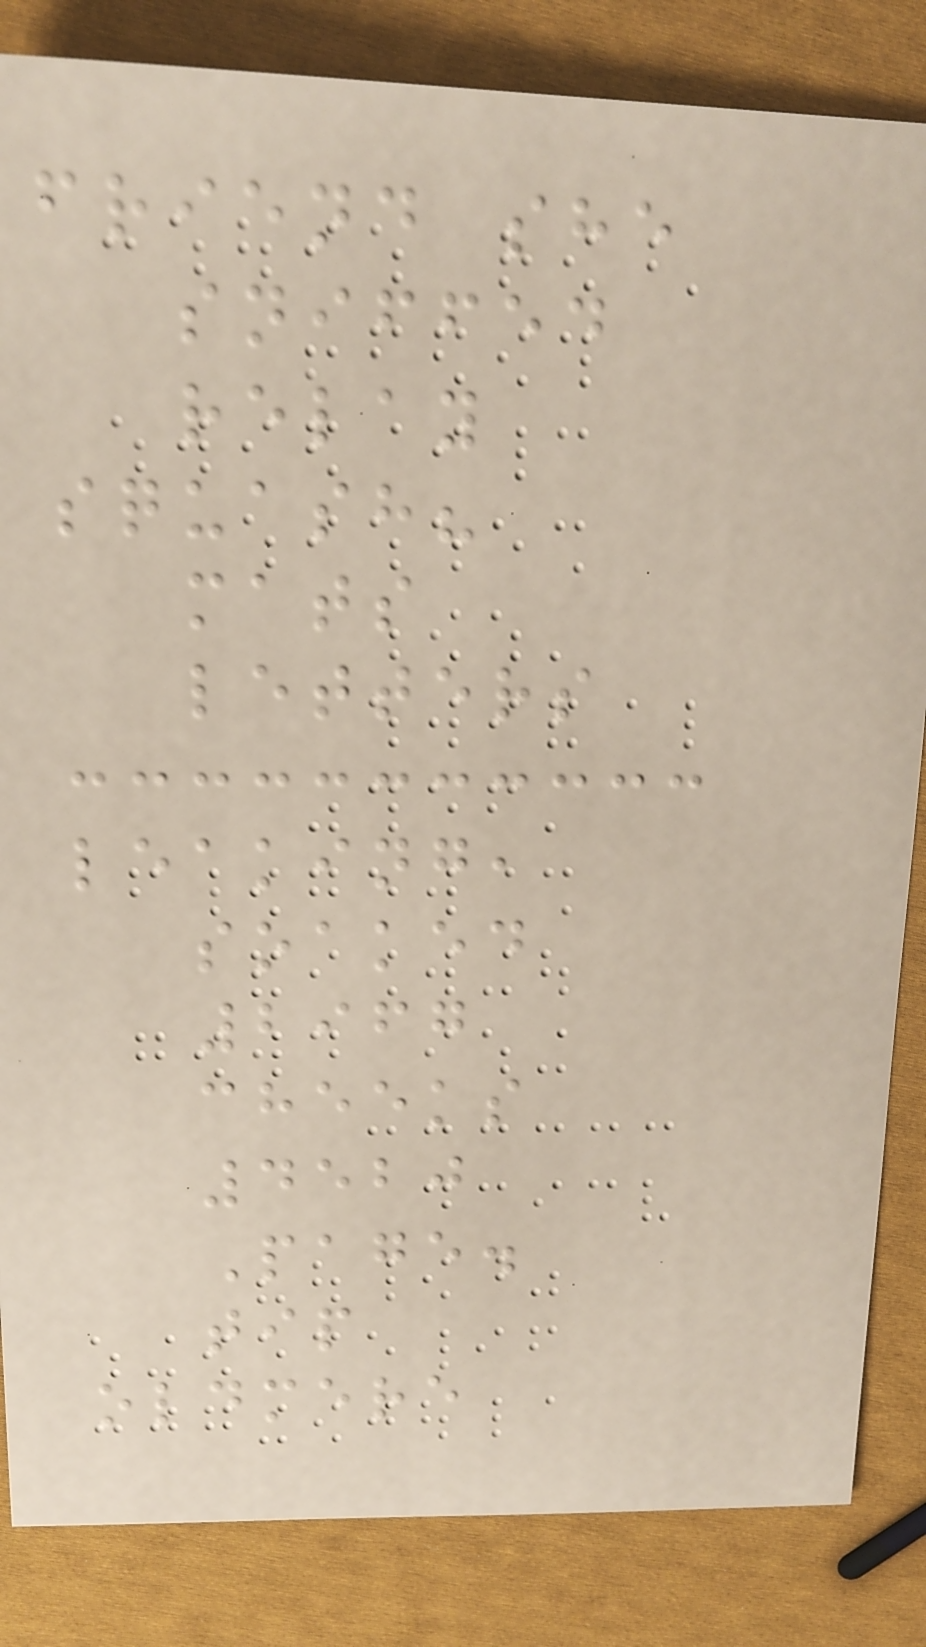friend she
sniffed
relay
squash?
mats
letters
leaking,
soaked
2967
cheeks
4520
Page.
tip
oldmere
